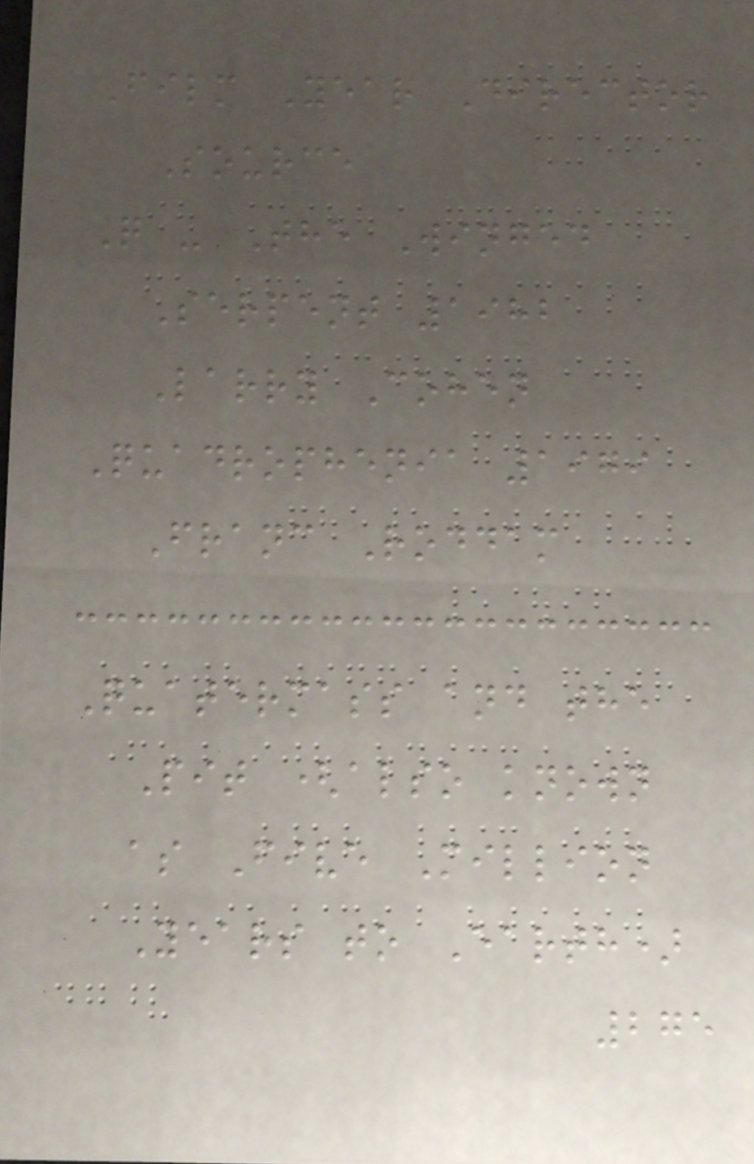Film Year Director
Source
Q - The Winged
Serpent 1982
Larry Cohen
Quadrophenia 1979
Franc Roddam
Quatermass and the
Pit (also known
as Five Million
Years to Earth)
275
